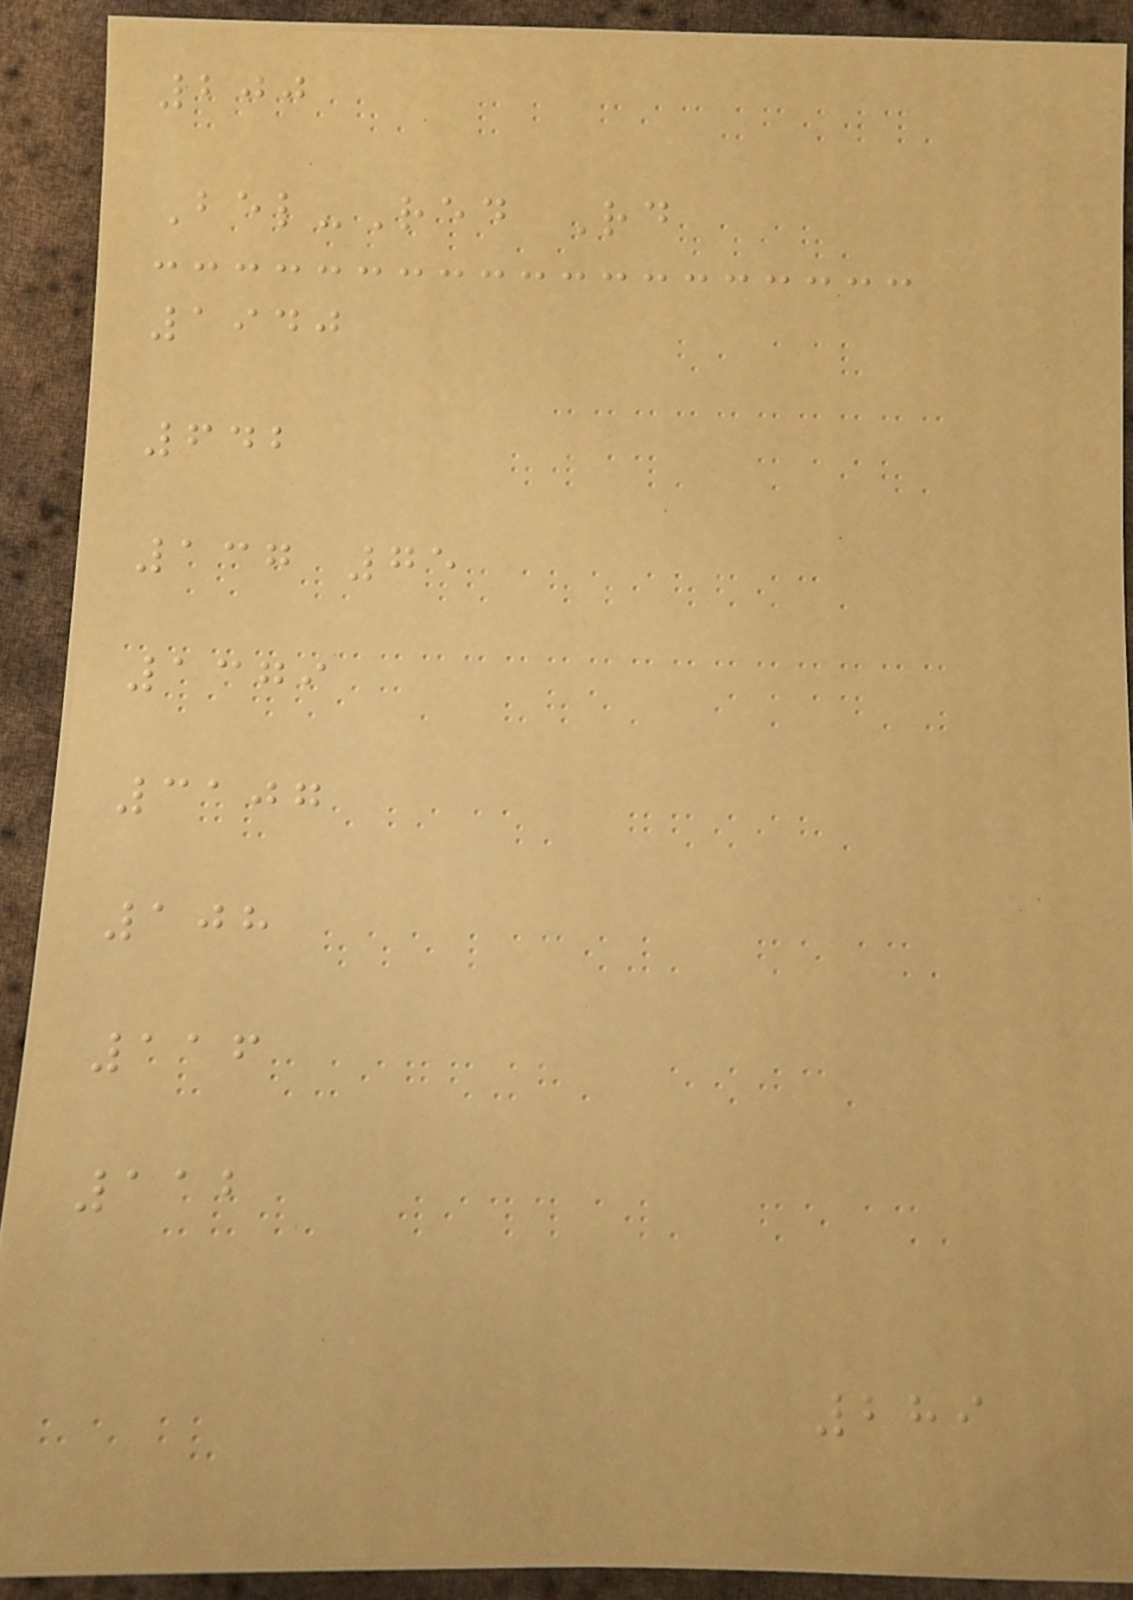200
Bel-Red Rd
1940
642
137 75
1379
3107
108
116
112
289
